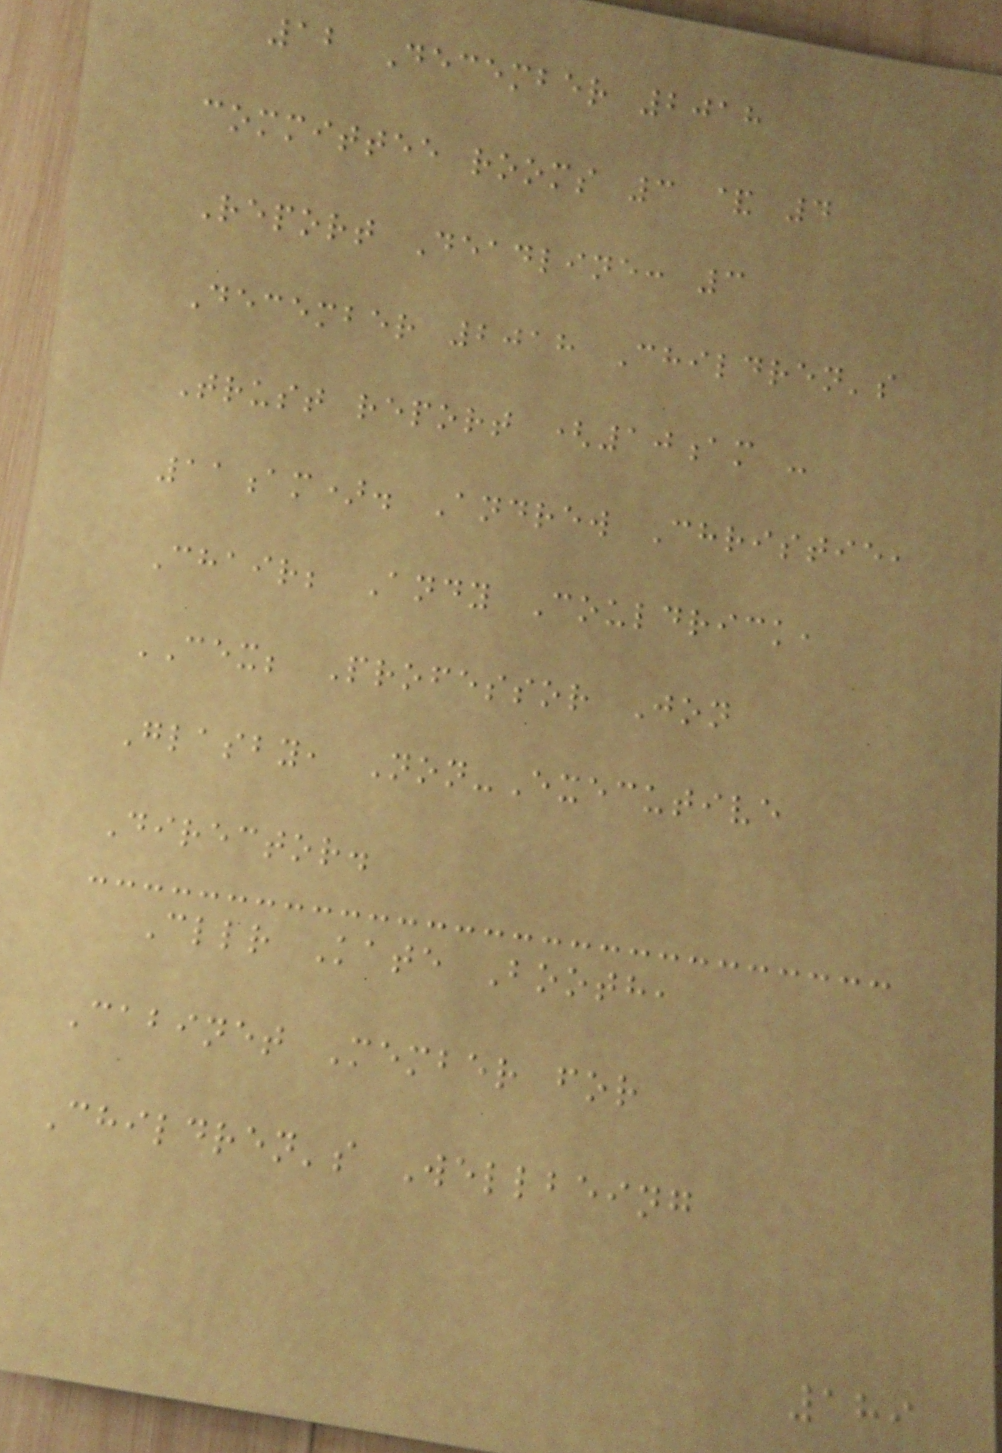12 December 2018
committee rooms 3 & 4
Report Deadline: 3
December 2018 Children's
Trust report (10am -
11am). Andrew Christie,
Chair; Andy Couldrick,
CEX; Professor Jon
Glasby, Non-Executive
Director.
Cllr Kate Booth,
Cabinet Member for
Children's Wellbeing
189
